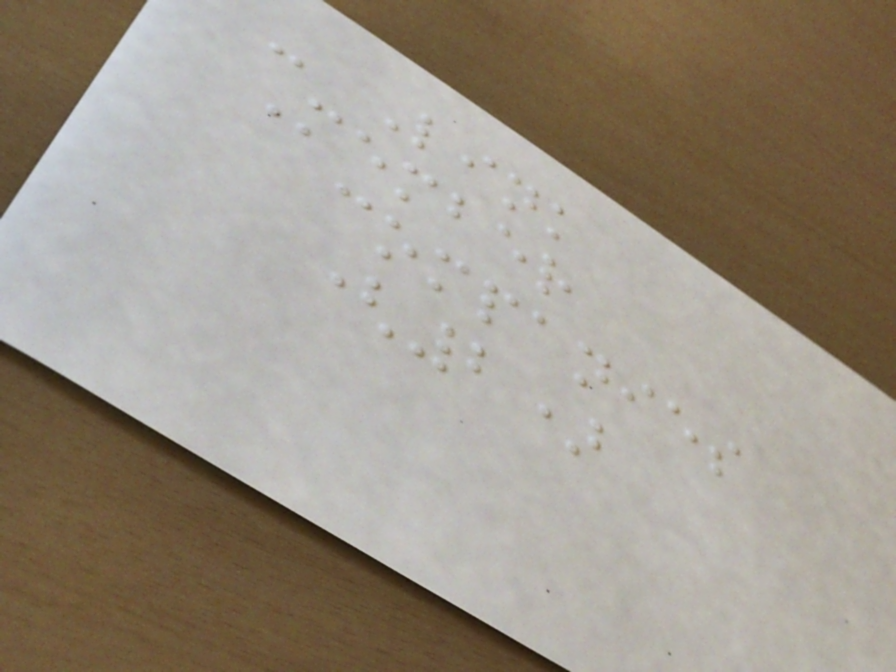- Link
Member
companies
(2)
